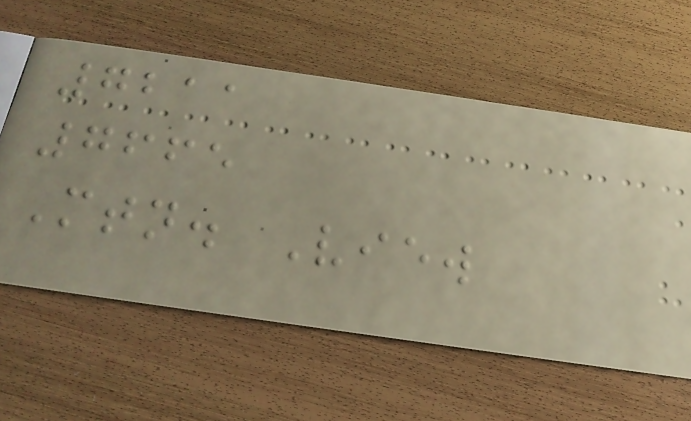7211
7665
Mtn. View
